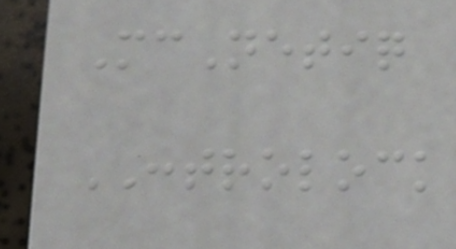McNetiq
CONTROLOCK
